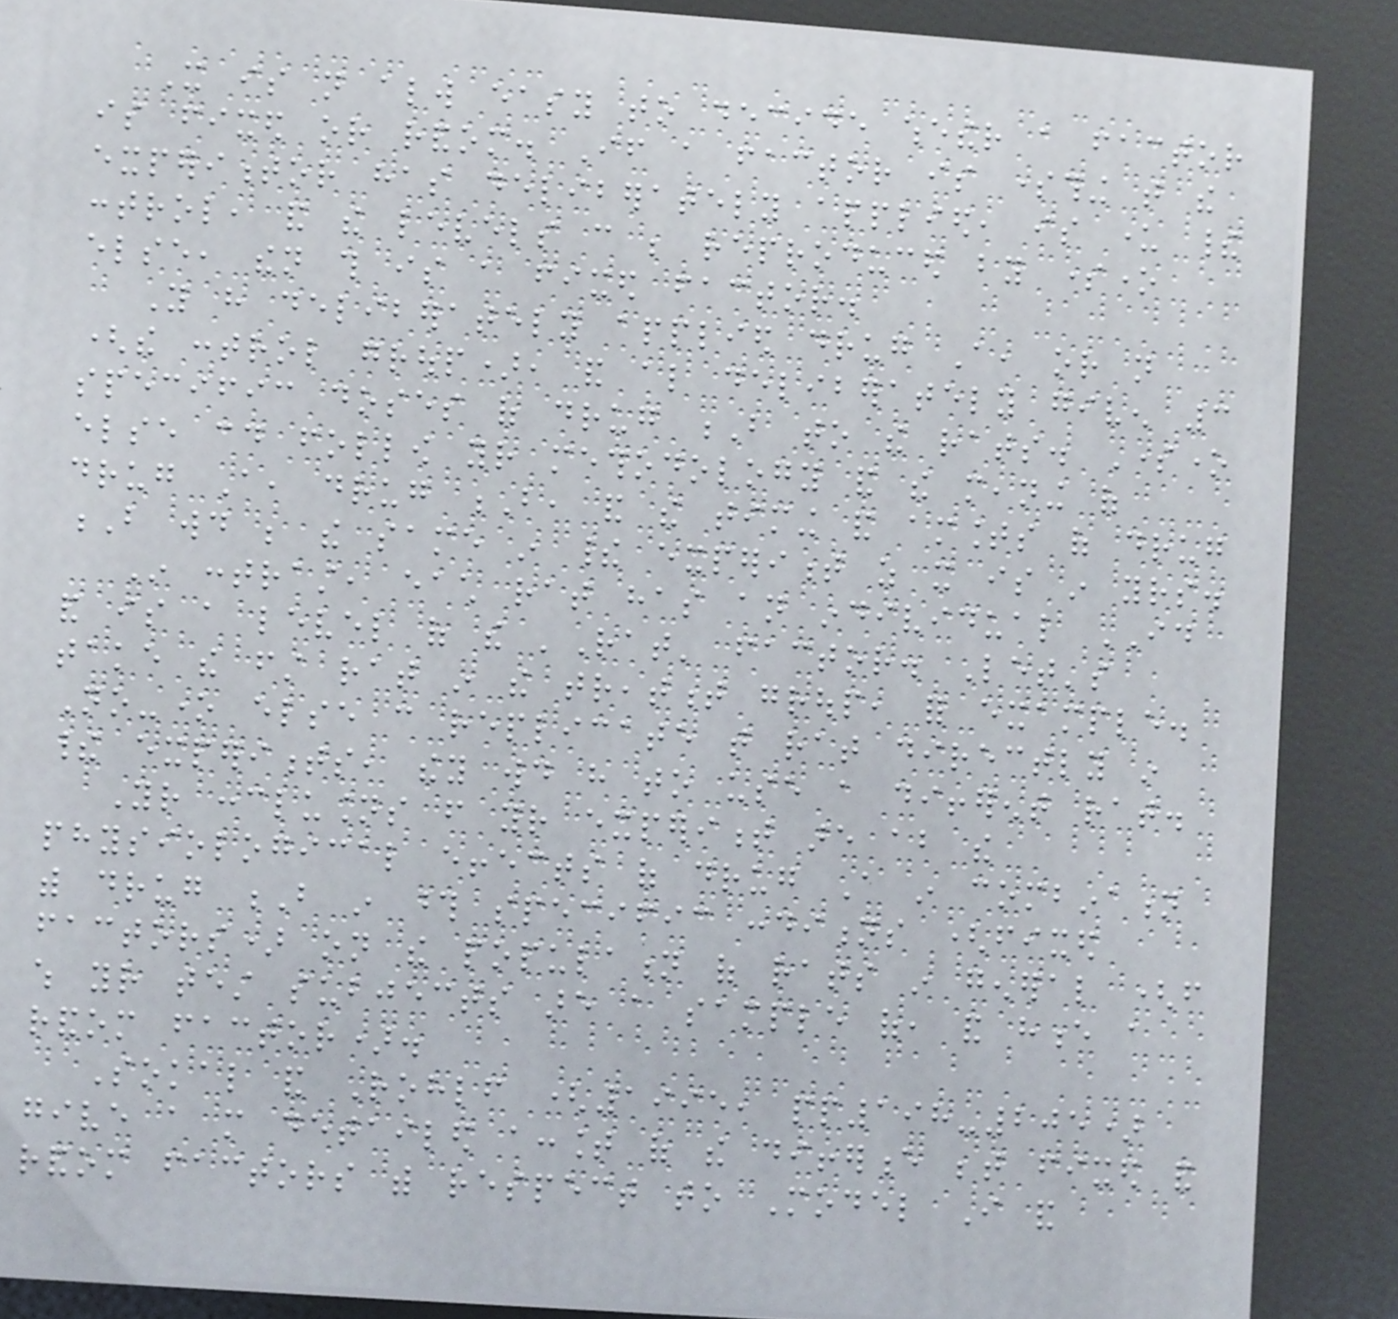It is not always easy to decide whether a factor
is fixed or random. If a factor is something that the
experimentor has deliberately applied, is under their
control, and the levels can be reproduced by someone
else, then this is a fixed factor.
You have deliberately applied drug A, or not
(the control group), and also deliberately given 3
specific doses of drug B to the rats. Someone
else could follow your methodology and the meaning of
drug A, drug B, and the timing and amounts of drug
B would be the same in their experiment as it is in yours.
In contrast, each rat has an individual ID
and is a level of the 'Rat' factor. Let's
take the first rat in the treatment group, for example.
No-one else can replicate that rat directly in
their experiments, they would have to use a different rat.
Your conclusions from your experiment are about the
physiological effects of drug A in combination
with drug B in those specific conditions (fixed
factors) on the population of rats in general (from
which your test subjects are a sample of, and hence a
random factor).
Sokal and Rohlf (1995, pp198-205)
give a more detailed account of the difference between fixed and
random factors with respect to Model I and
